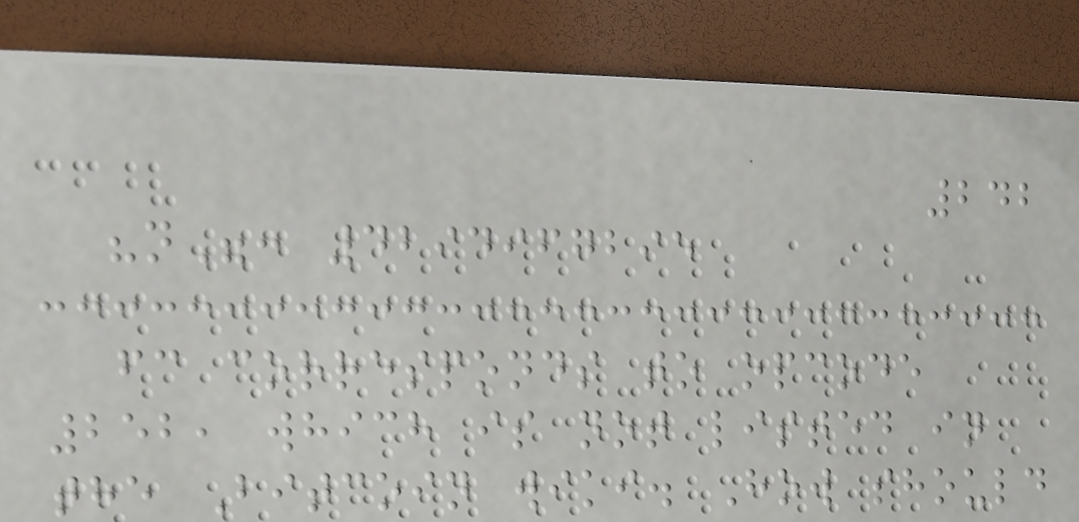242
"n": 4294967295
fc corresponds to opcode
252, which is not listed in
the Bitcoin wiki. How should
